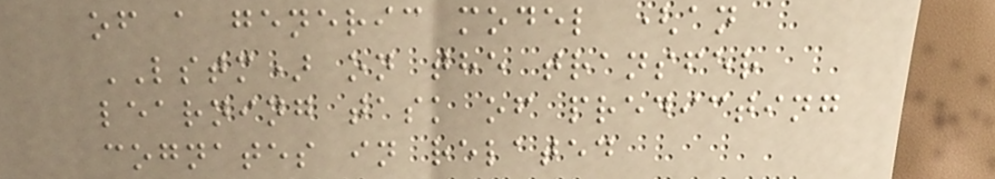of a generic model (an
LSTM) on the transfer
learning task of predicting
cognates in related
